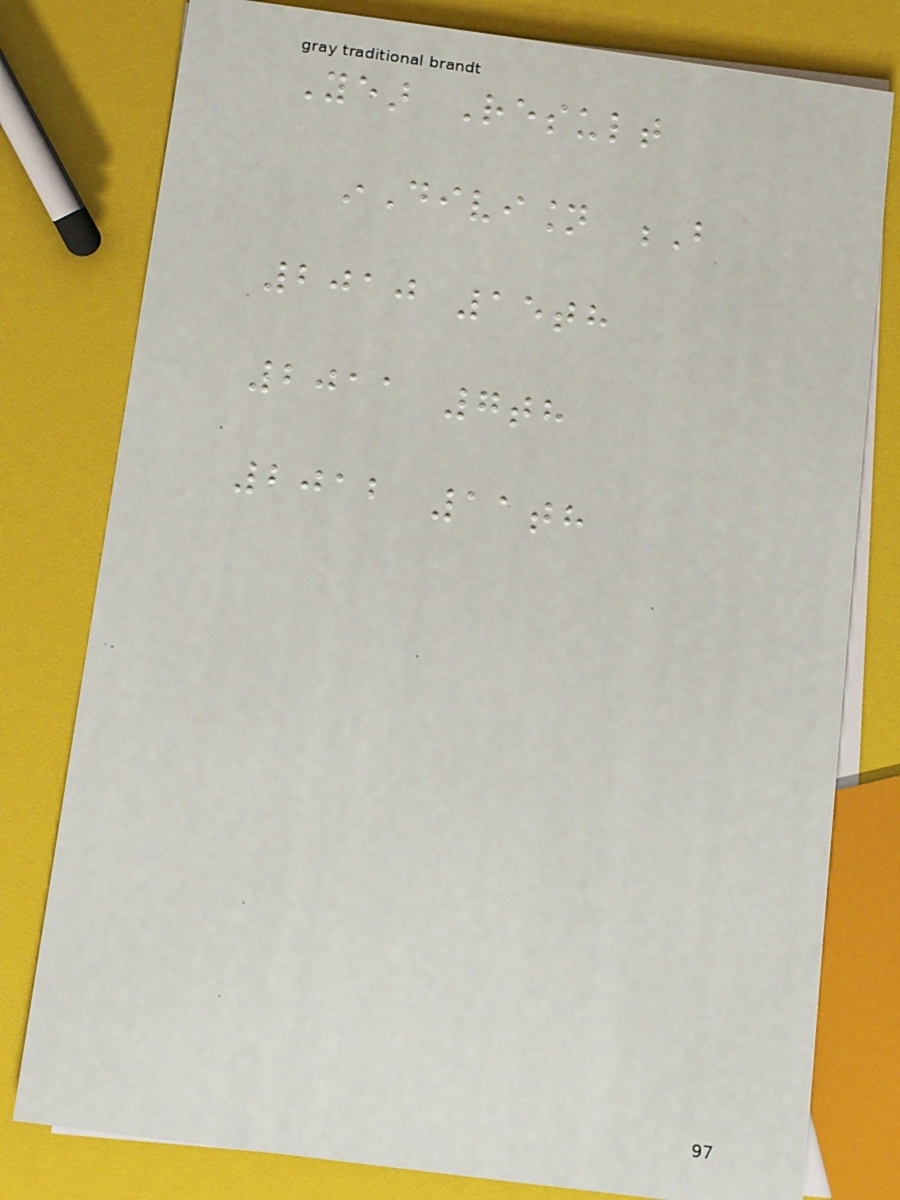Year Result
inDivision B
2010 15th
2011 7th
2012 11th
